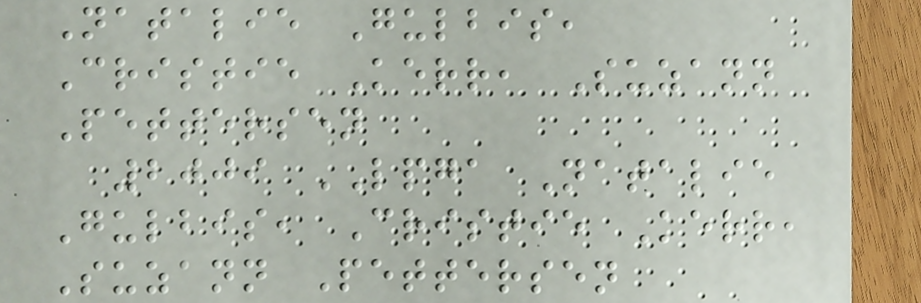Natalie Gulbis,
Cristie Kerr, Suzann
Pettersen
2009 LPGA Natalie
Gulbis, Cristie Kerr,
Suzann Pettersen
